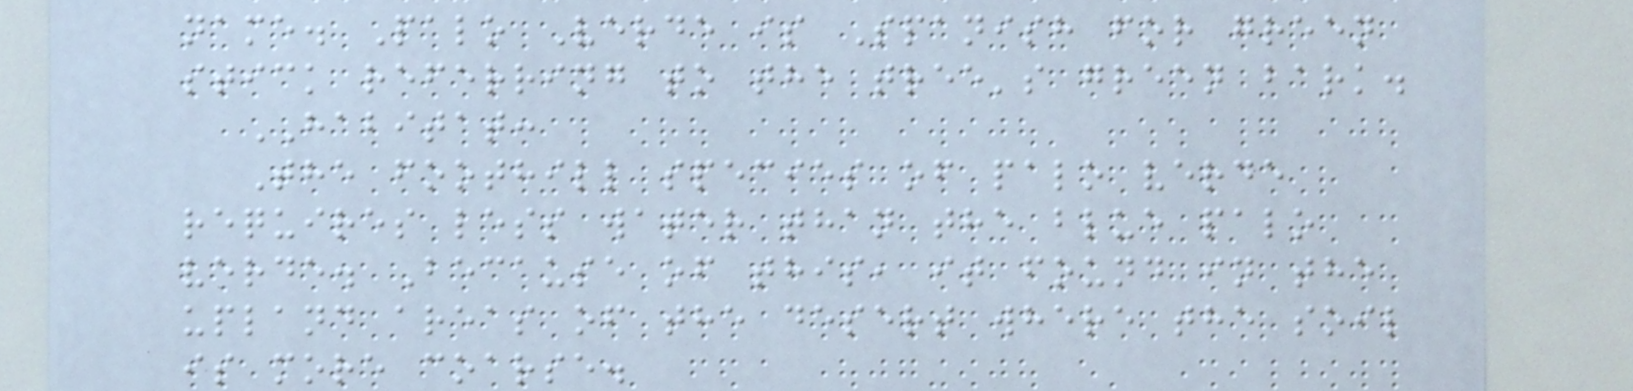name. Palo Verde is Spanish for green
stick referring to the tree's green bark.
HABITAT:
The foothill species of palo verde
requires less water than the blue palo
verde. Because of this, it found in the
upland areas of the desert where the soil
is more coarse.
